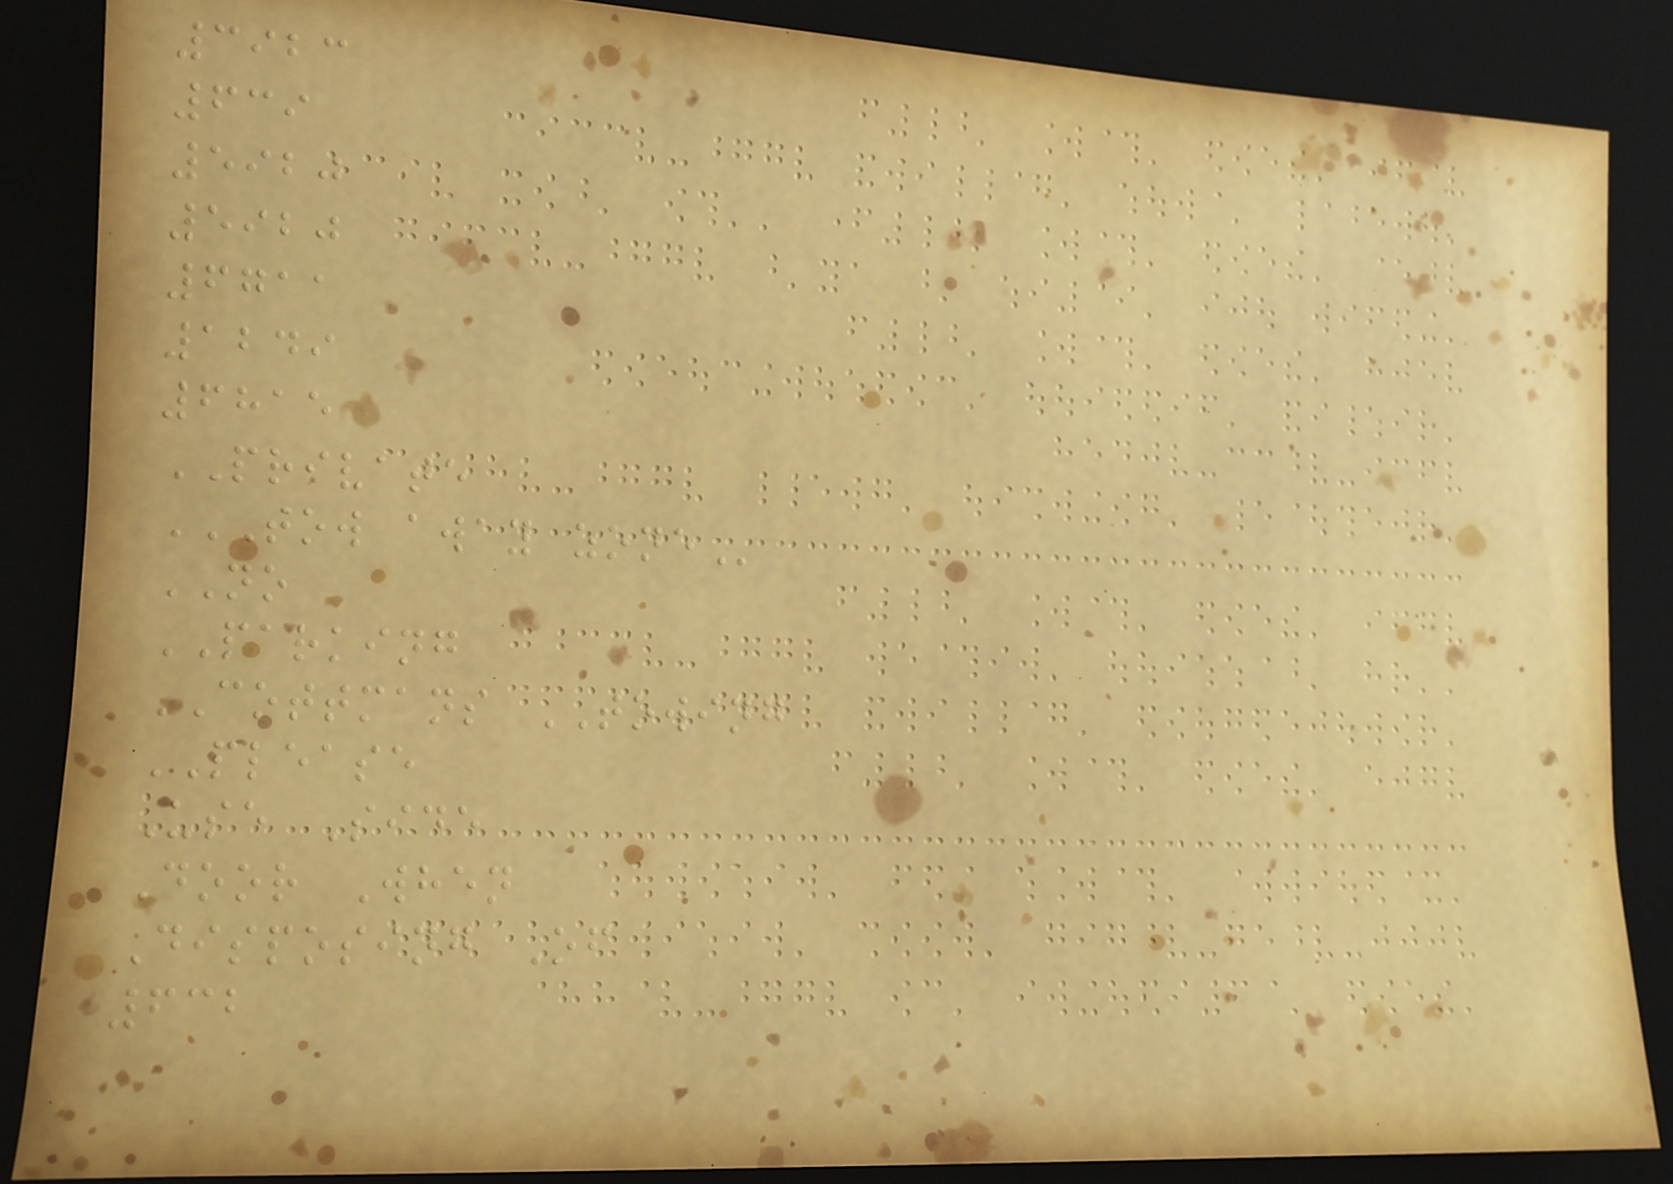3923
639
5920
5920
6711
1249
6815
PRIVATE
TOW AWAY ZONE
NO
PARKING
COTTMANS TOWING
PLEASE
Use Side
Door When
Disposing Of
632
